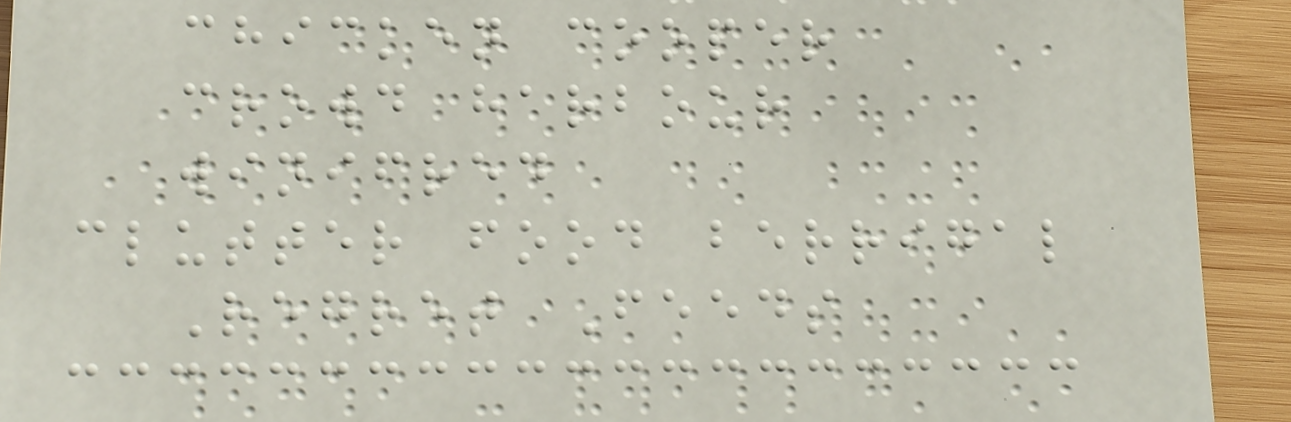chicken cooper
crowd harbour
winifred
clutter food berrigal
Regret Feeds
